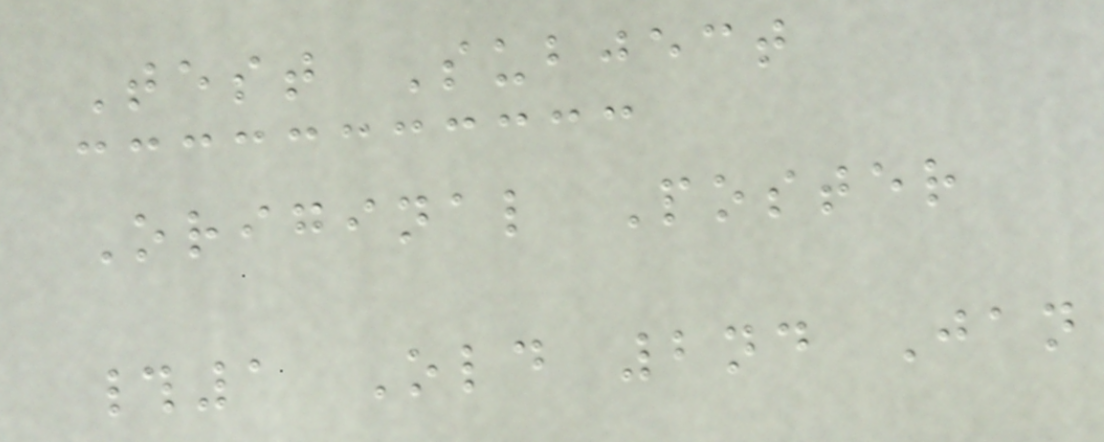Test Subject
Original Poster
#1 Old 2nd Jan
